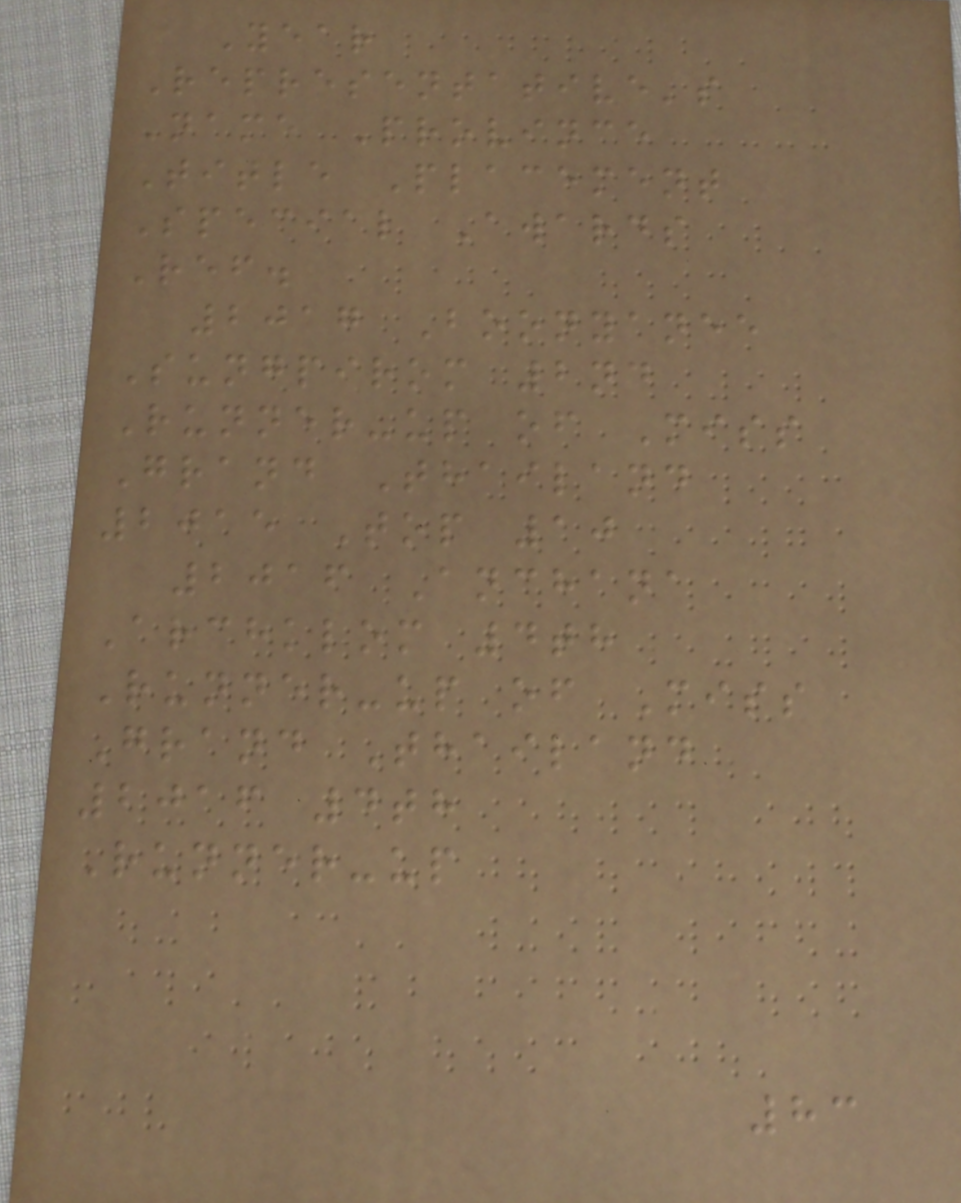Year
Representative's
Name Province
Title Placement
Special Awards
Ref.
2017 Boonyanee
Sungpirom 2nd
Runner-up of Miss
Grand Thailand
2015 Top 10
2016 Anchana
Archklom 4th
Runner-up of Miss
Grand Thailand
2016 4th
Runner-up
83
